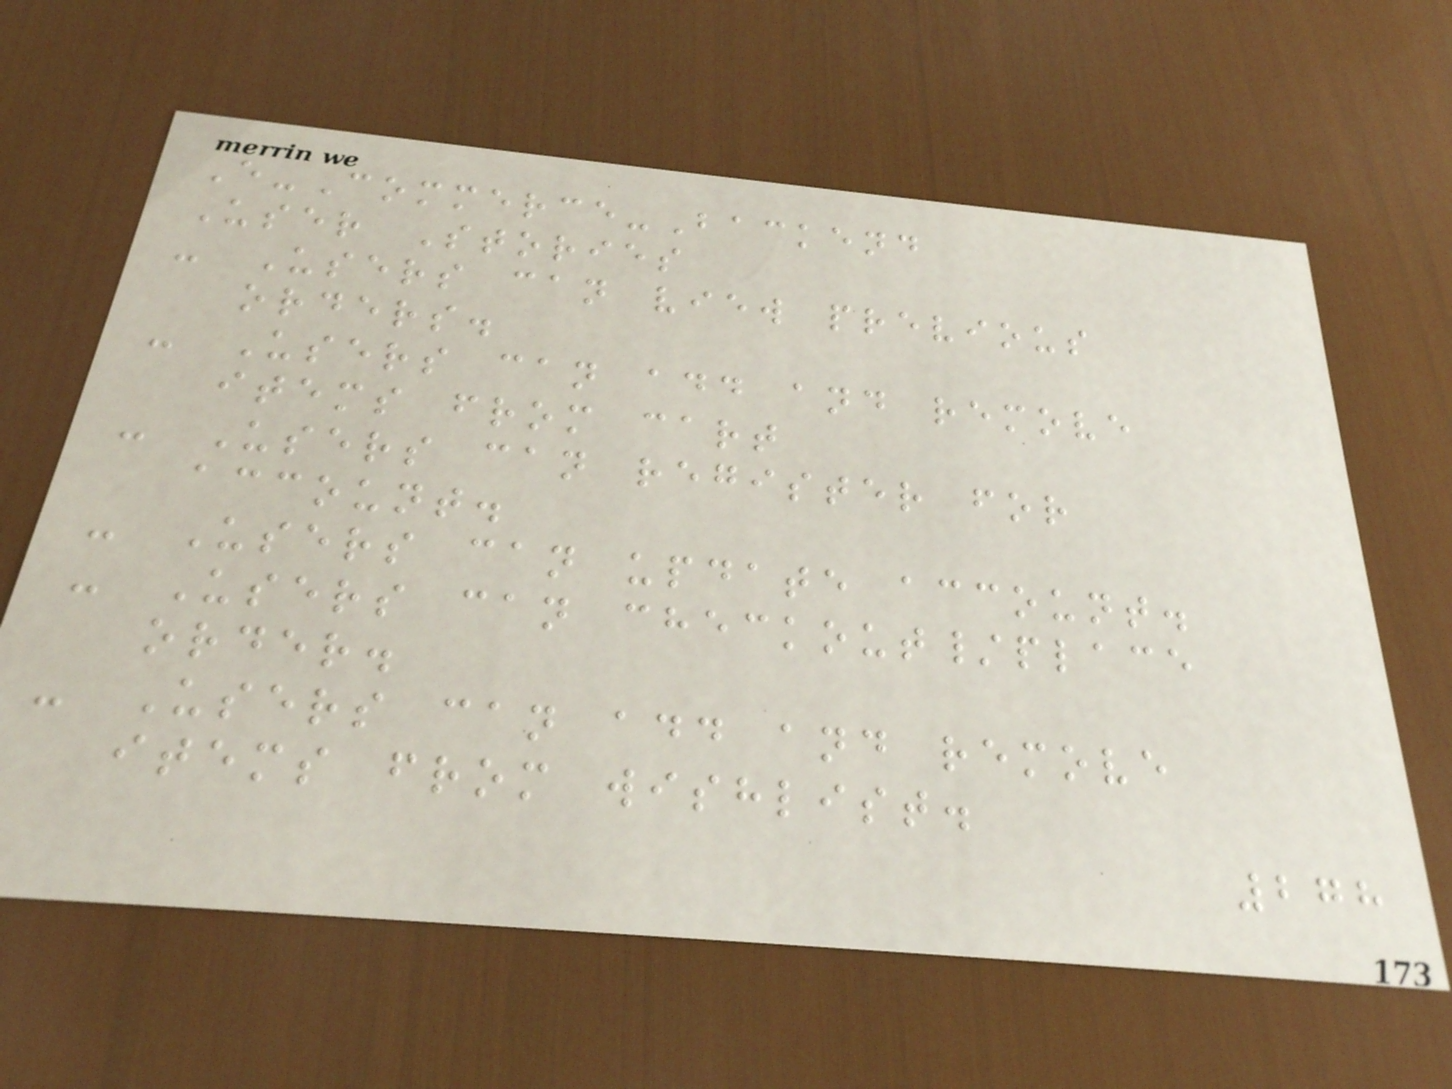E-Commerce-Backend
User Stories
- Users can view previous
orders.
- Users can add and remove
items from cart
- Users can register for
account.
- Users can update account.
- Users can checkout/place
order.
- Users can add and remove
items from wishlist.
278
